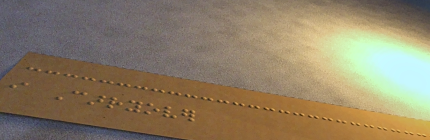i Carryover
